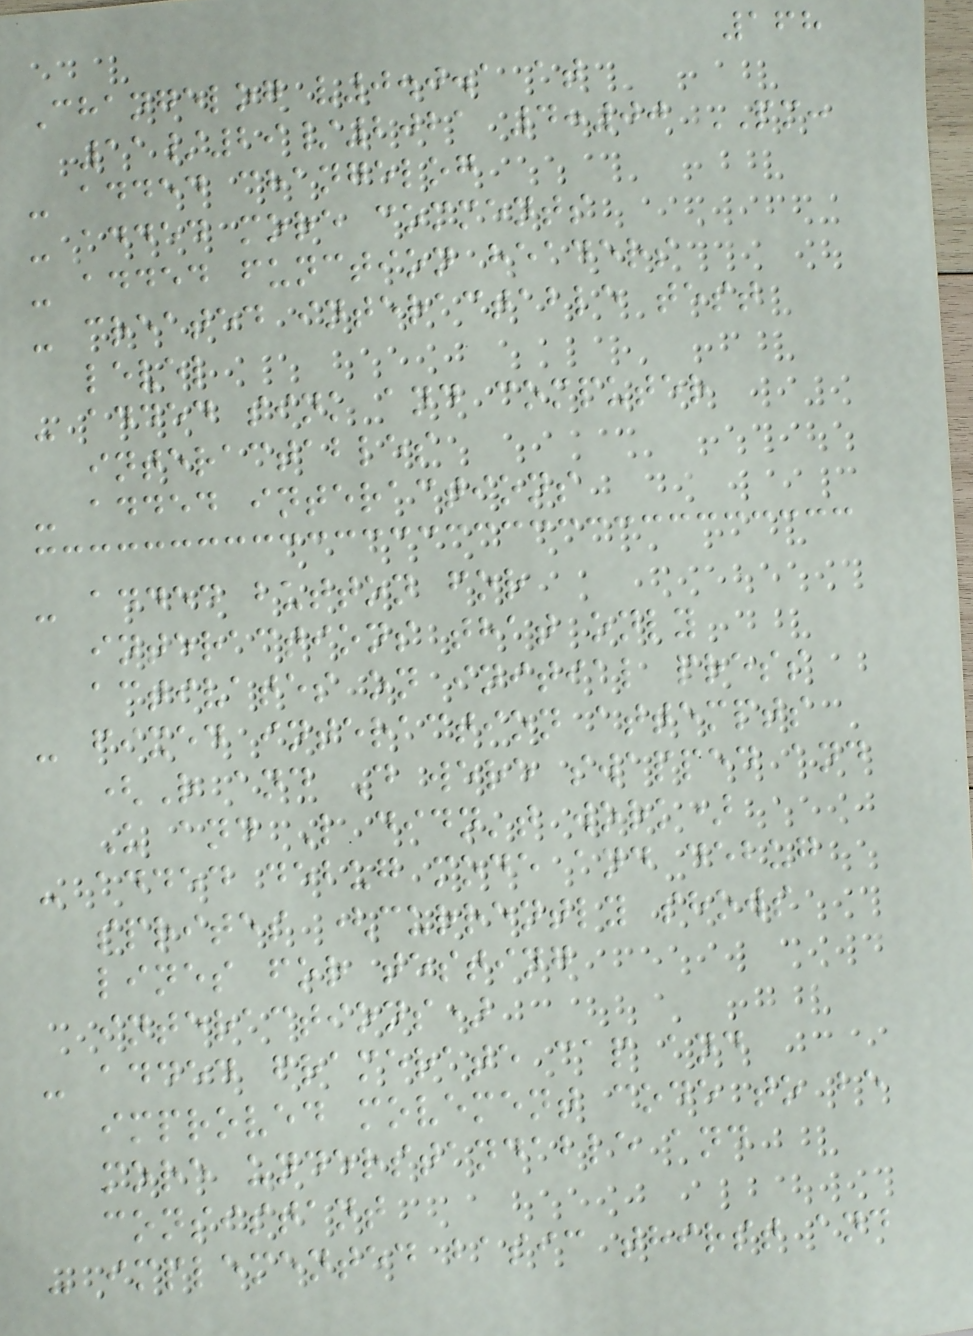168
Changelog v0.0.1 at
11/29/2021 4:00 PM:
- added changelog
- added more comments
- added function headers
- created interactable test
level
- added sink and computer
interactables
- added interactions
- added button for
interactions that only
activates on initial press
- fixed interaction attempts
(R and D were swapped and
U and L didn't work)
- added debug mode and debug
sprites (currently shows
lines for testing
interactions)
- added framerate cap and
improved movement code to be
more understandable and
consistant
- implemented basic thirst and
